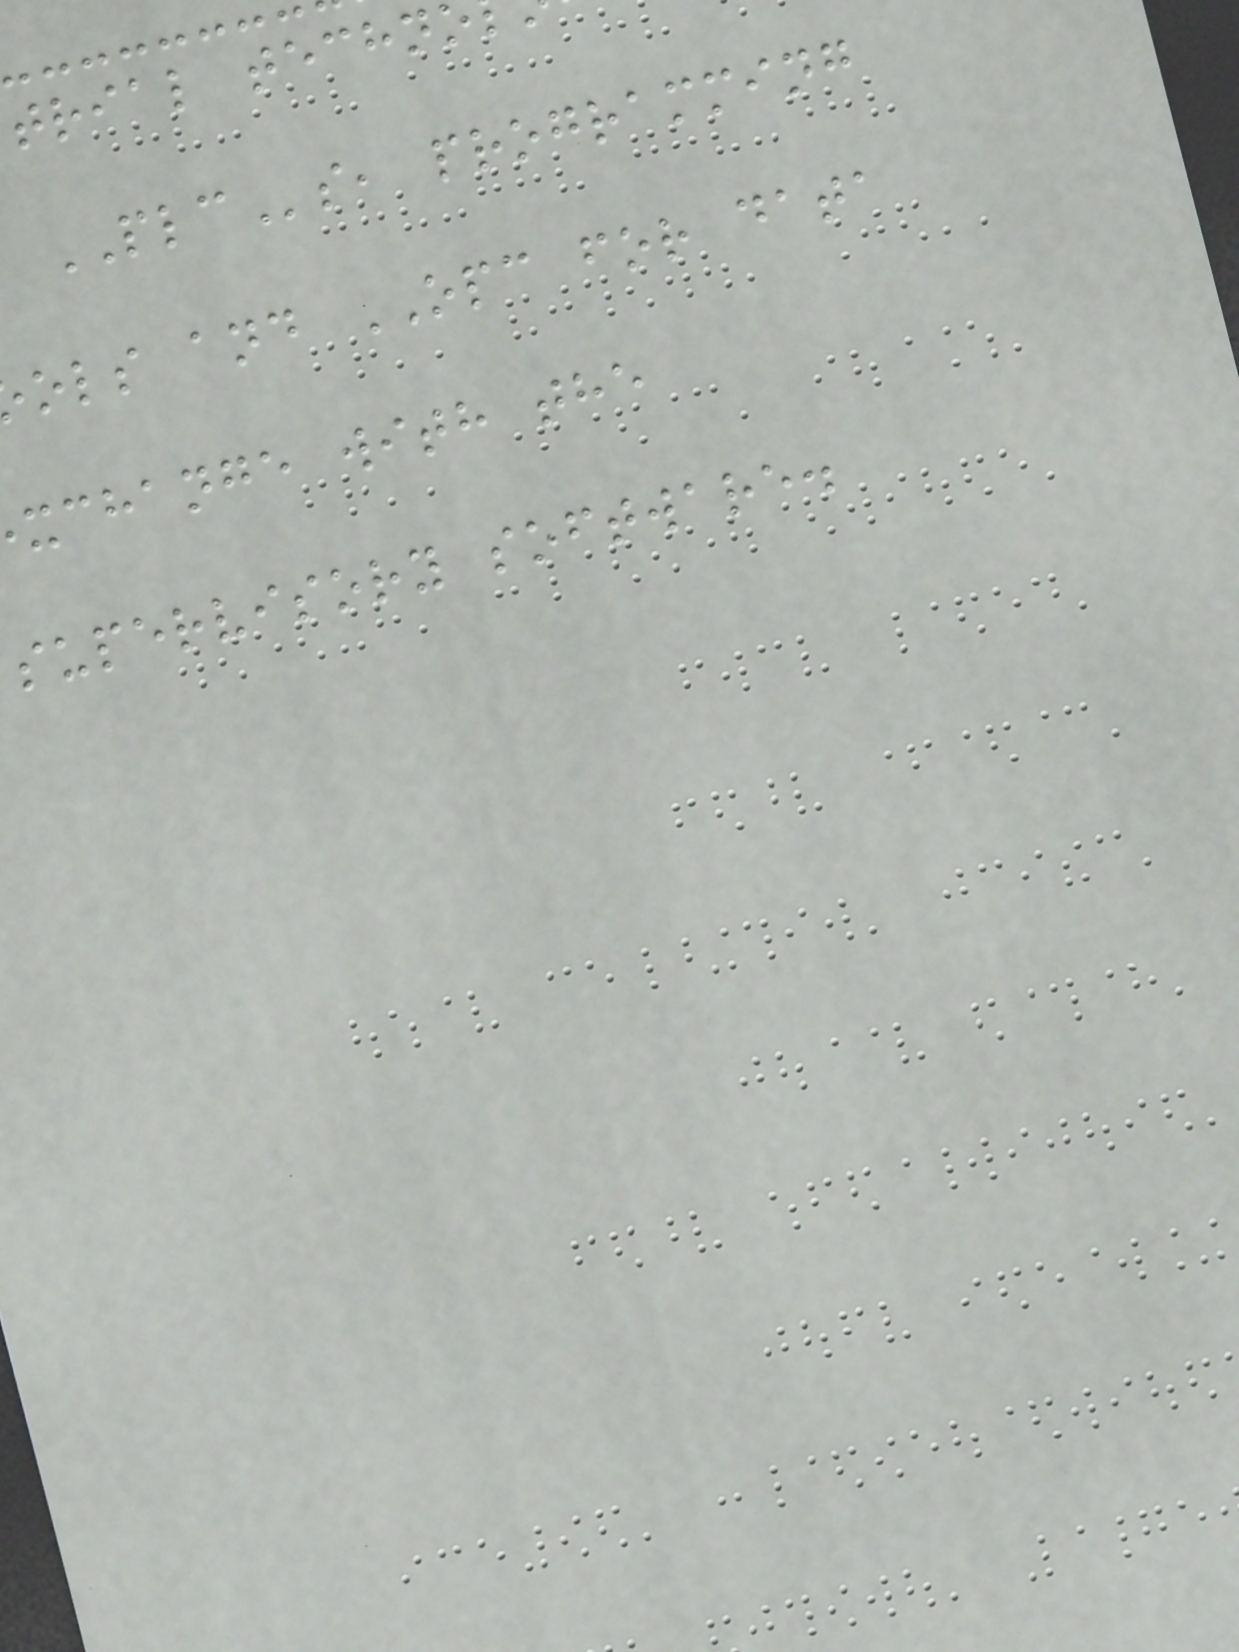trial techn
PLCs, programming
ols and OPC for data
xchange with the
supervisory software.
